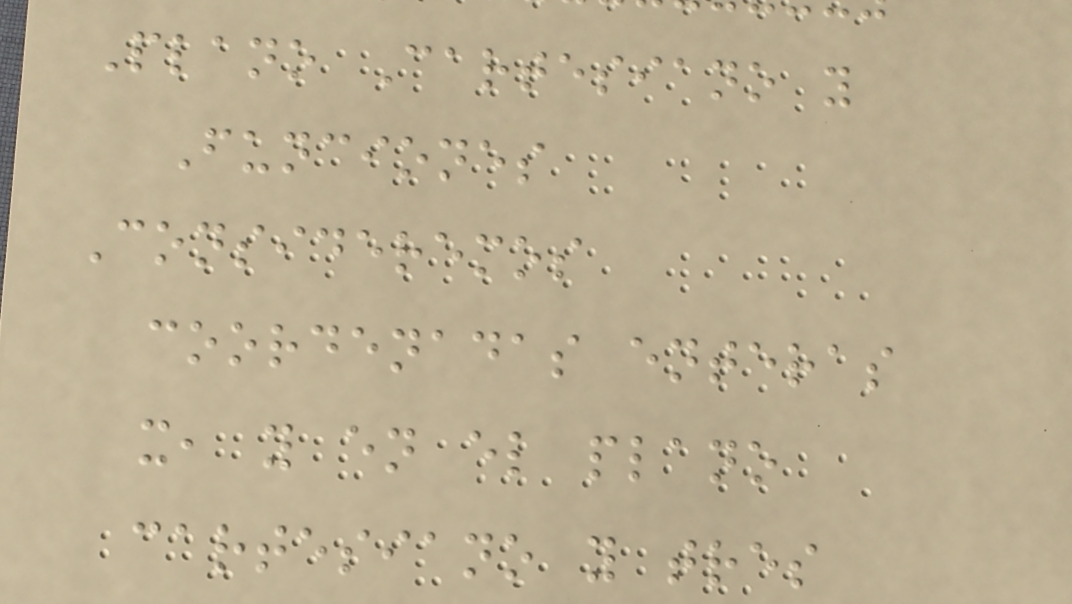Plano Cartesiano y
Funciones
Consideremos
coordenadas enteras
x, y en el plano
cartesiano y tres
